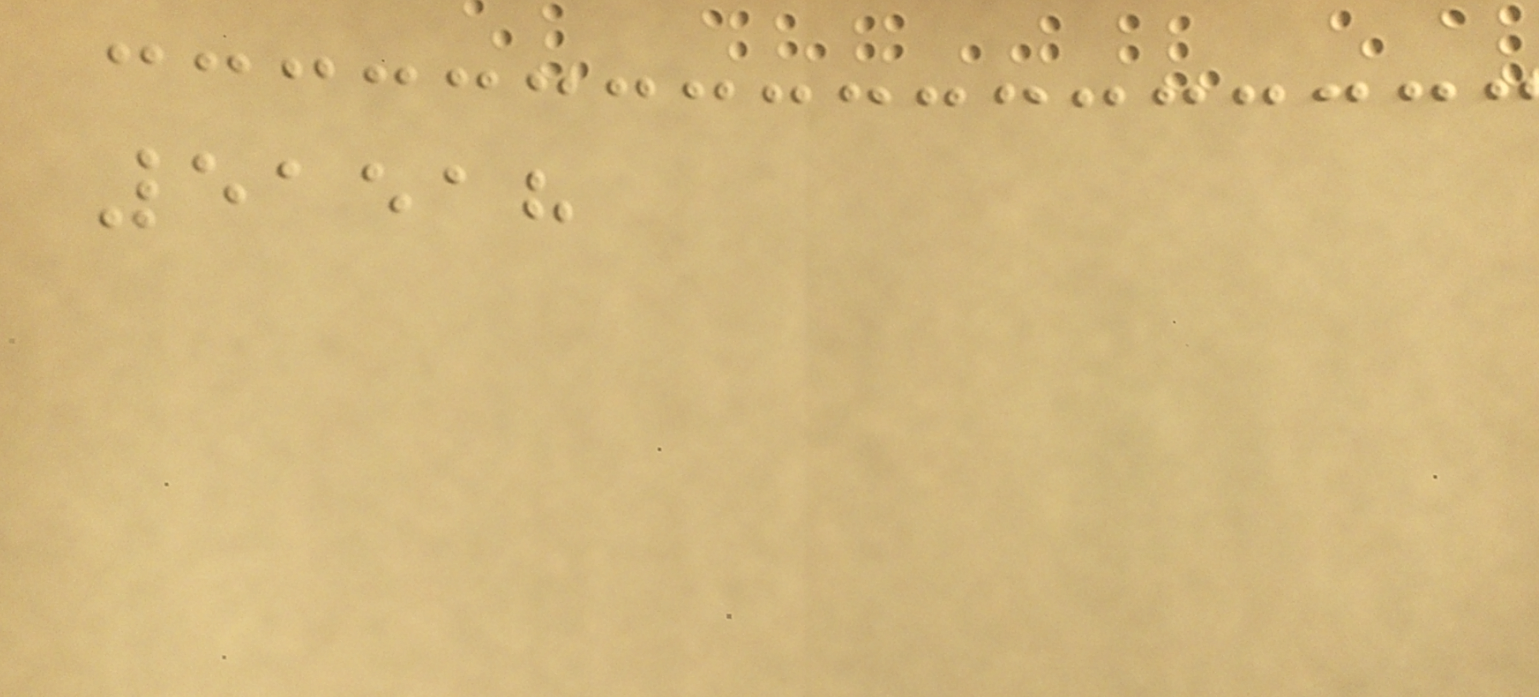51518
